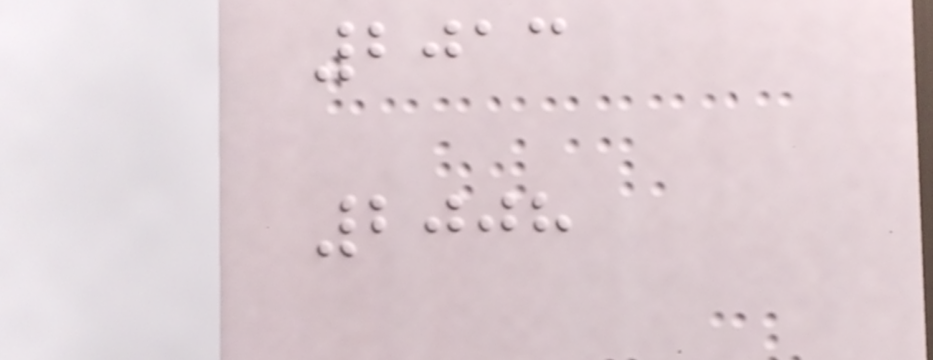2013
2008
